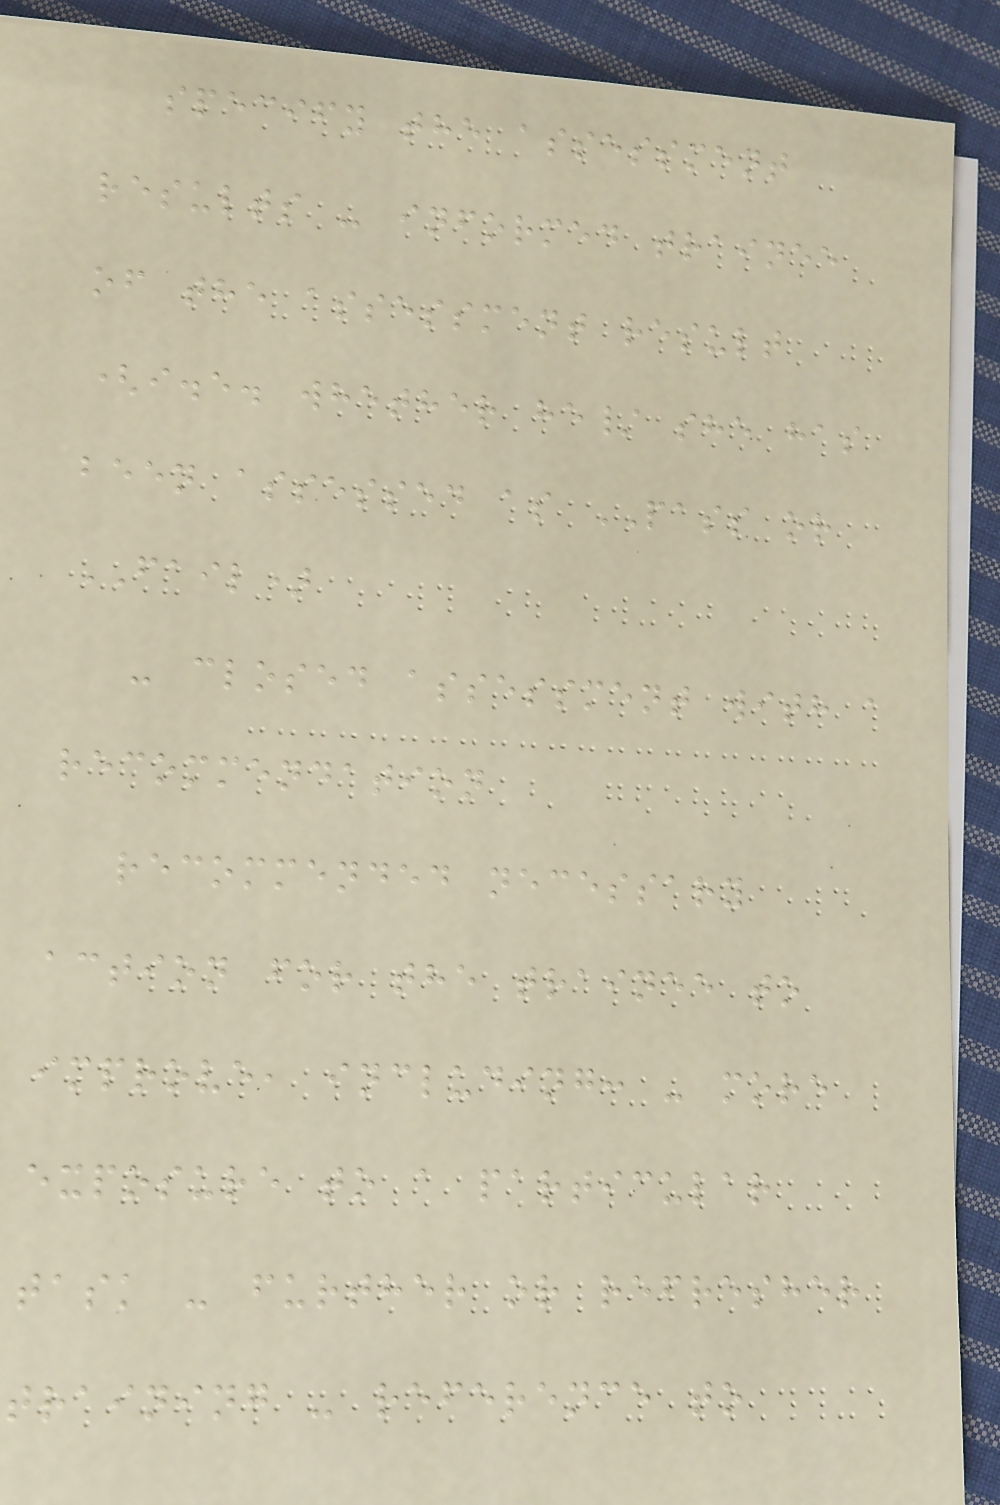specify the assessment
results - informed trainee
of the assessment result
(i.e. whether he/ she has
been assessed as PASS or
FAIL)
- closed assessment with a
recommendation
recommended necessary
action for the trainee to
improve, including: - more
exposure to a particular
task - further or refresher
training - reference to
